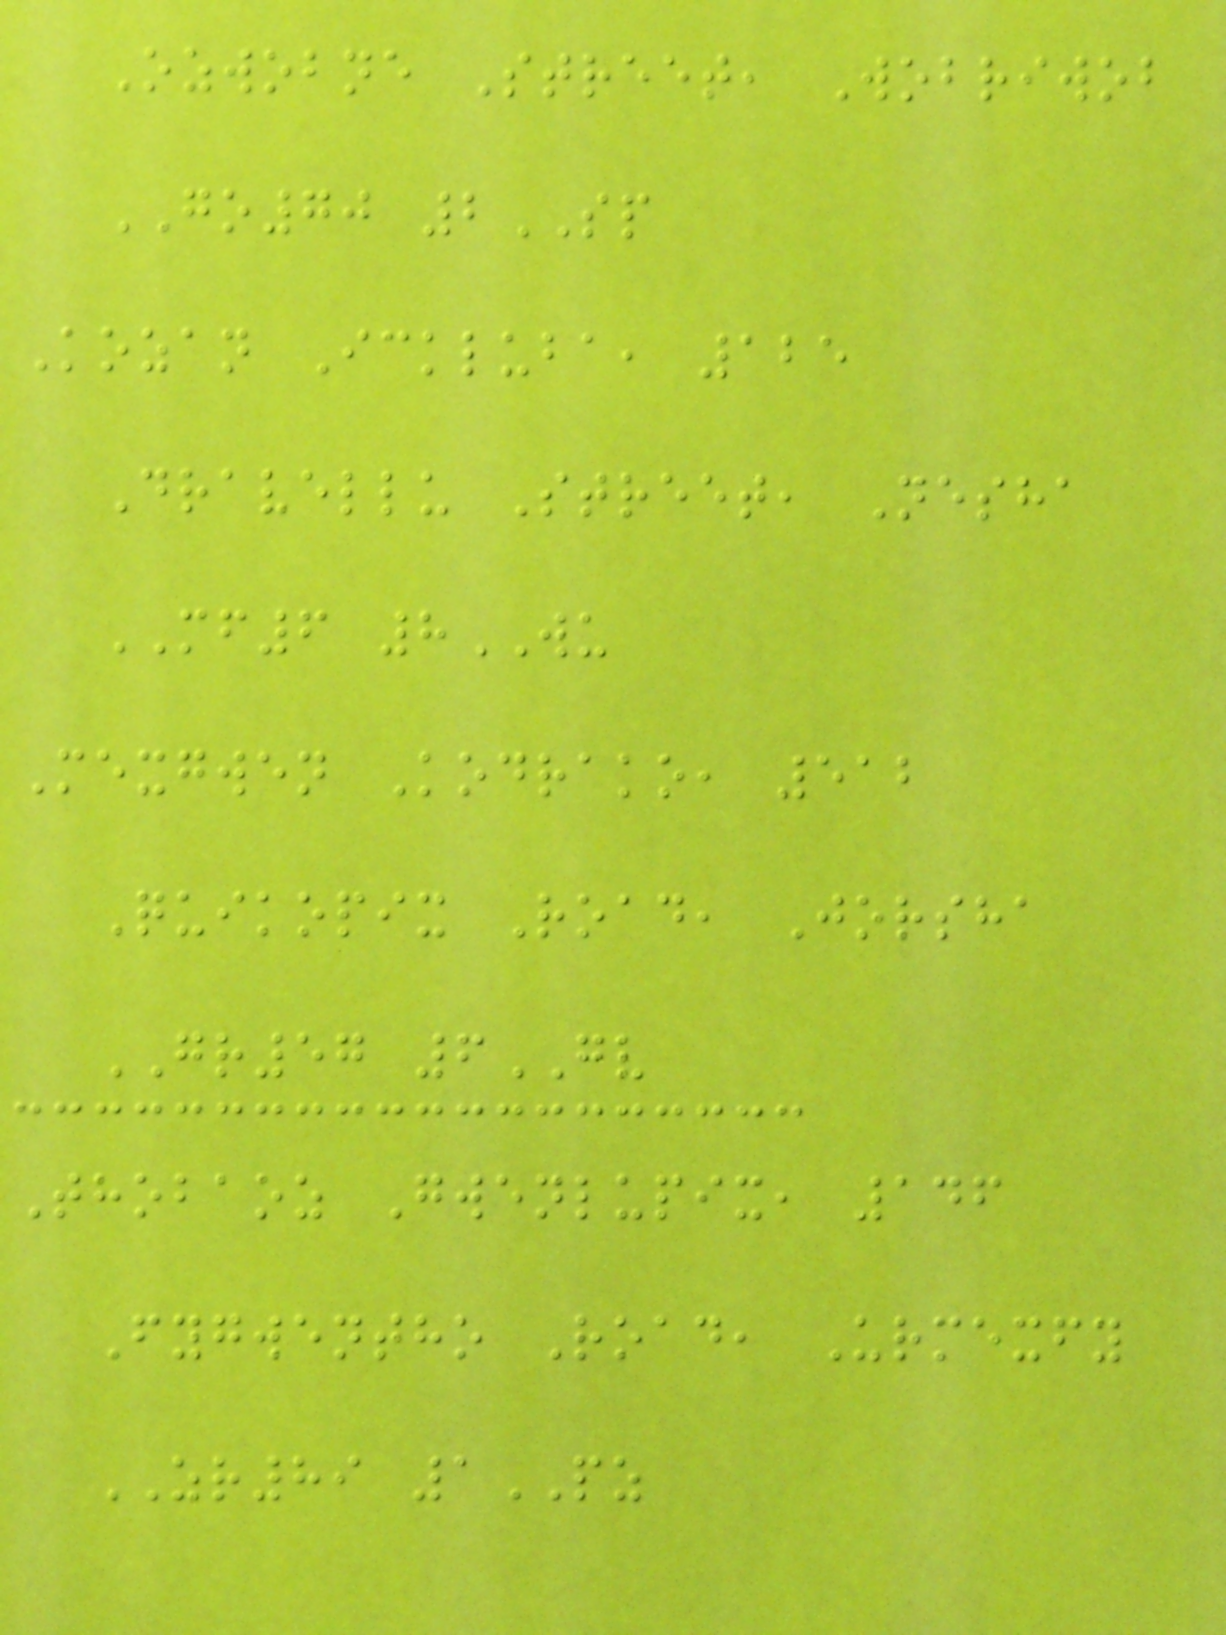Ozwobne Street, Wobriwob
GO70 2SP
Kozan Ickluba, 125
Dravellu Street, Nesha
MF6 8WU
Mexgwen Kodrako, 512
Quikopix Road, Jorsha
GR57 6GV
Thobaoz Gwenlupix, 146
Fygwentho Road, Urmexfy
ZR89 1PZ
